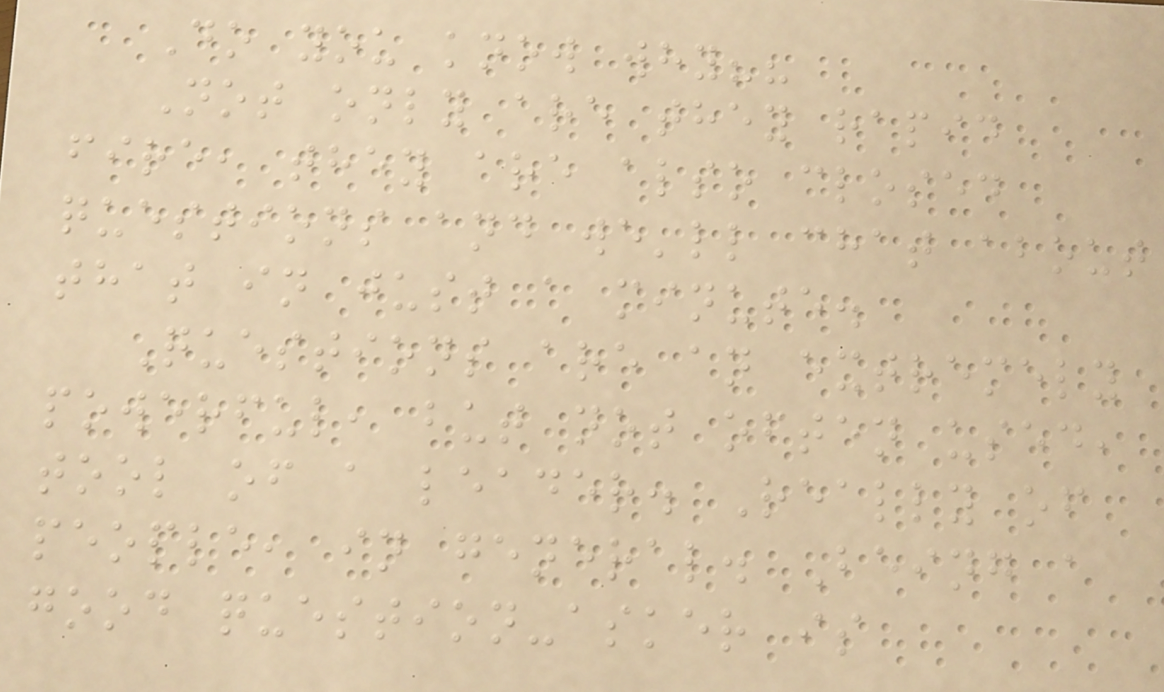Do you know why??
Not only are they rapid
fire, they are also closed
questions and we'll chat about
that in just a minute.
Questions are an extremely
powerful, but not often used,
tool of a leader. Really of
people, in general. Being a
good question-asker is
